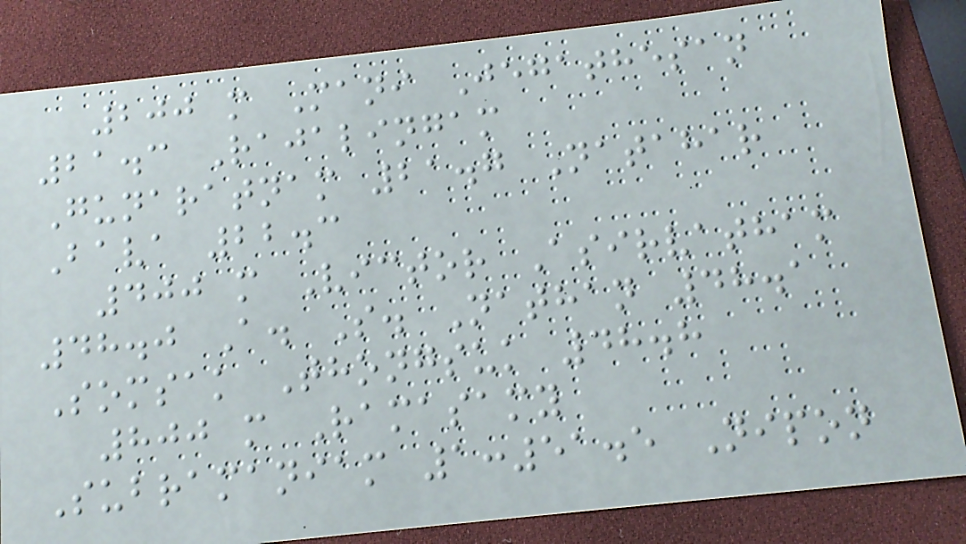200 m Mani Jegathesan
21.3 Rajalingam
Gunaratnam 21.7 Natahar
Bava 22.3
400 m Victor Asirvatham
48.0 A. S. Nathan 48.1
Somsak Thongsuk 48.8
800 m Ramasamy
Subramaniam 1:51.5 Nipon
